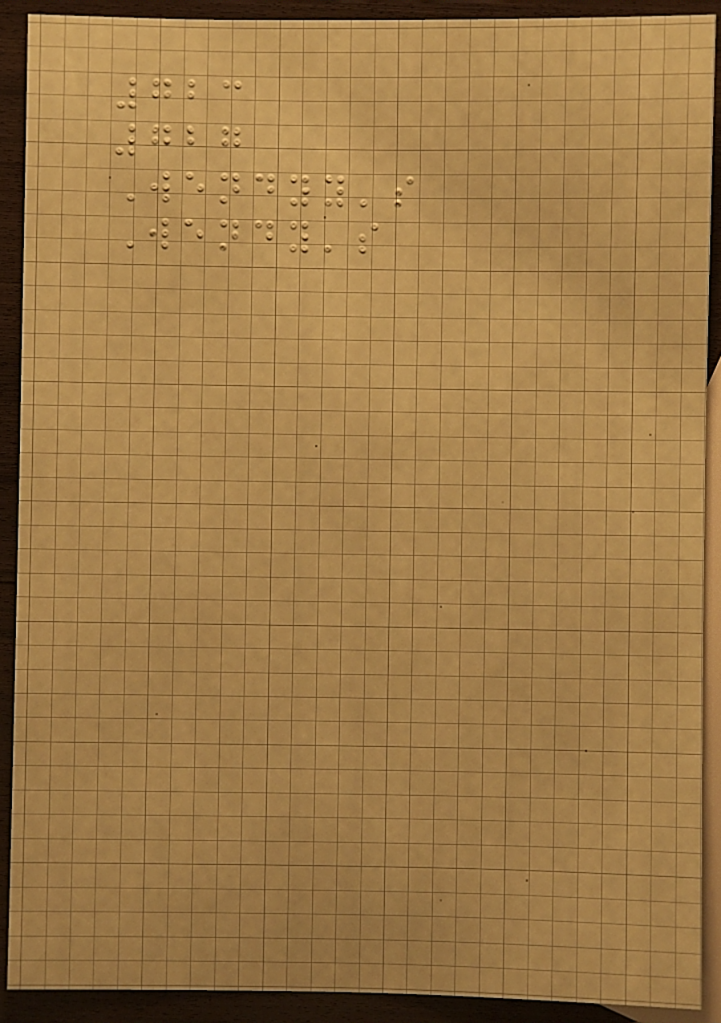723
727
Wendyy's
Wendy's
